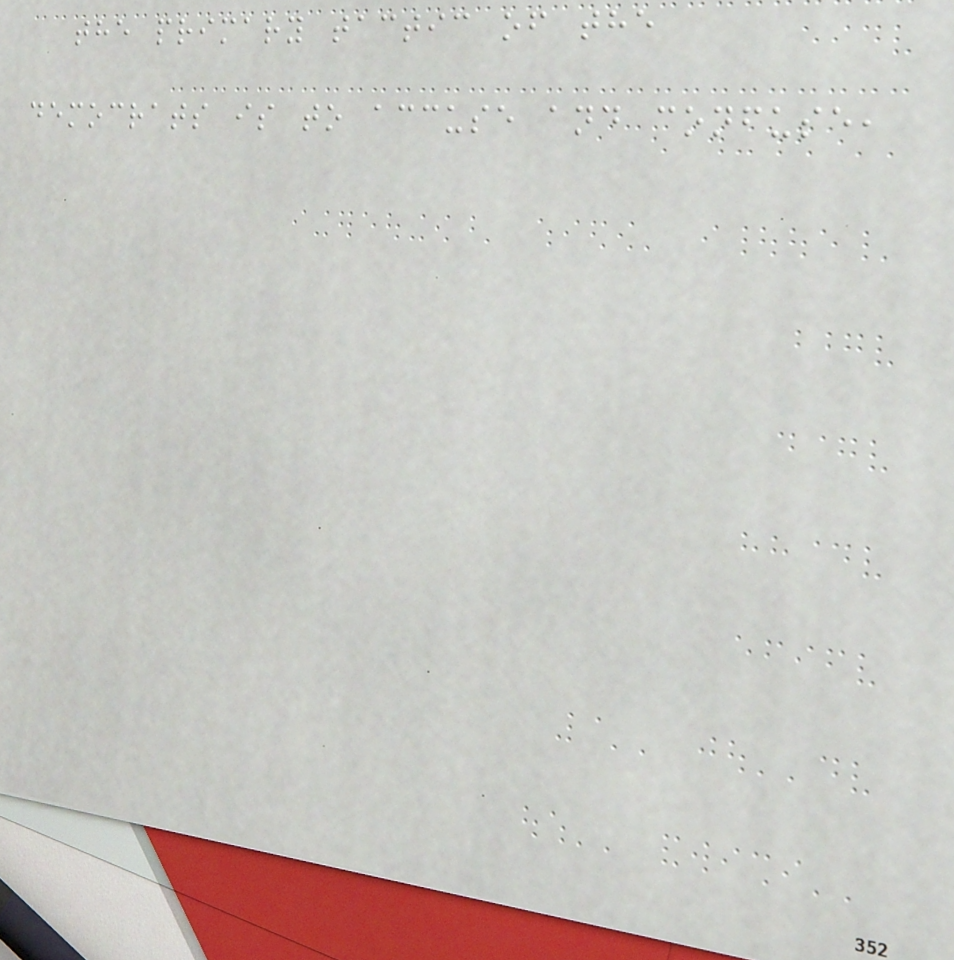the primary tactic of the
democrats is to accuse and confuse,
